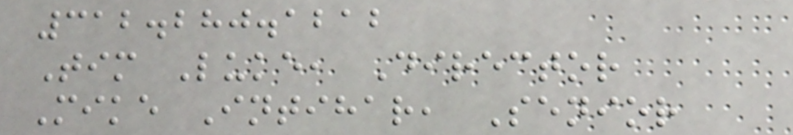312.280.1212
Tim Luke, Director
Mike Intihar, Senior
